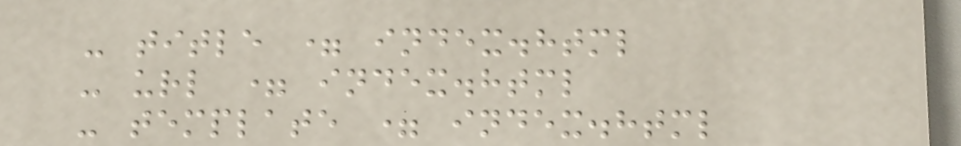- title = index.html
- url = index.html
- template = index.html
